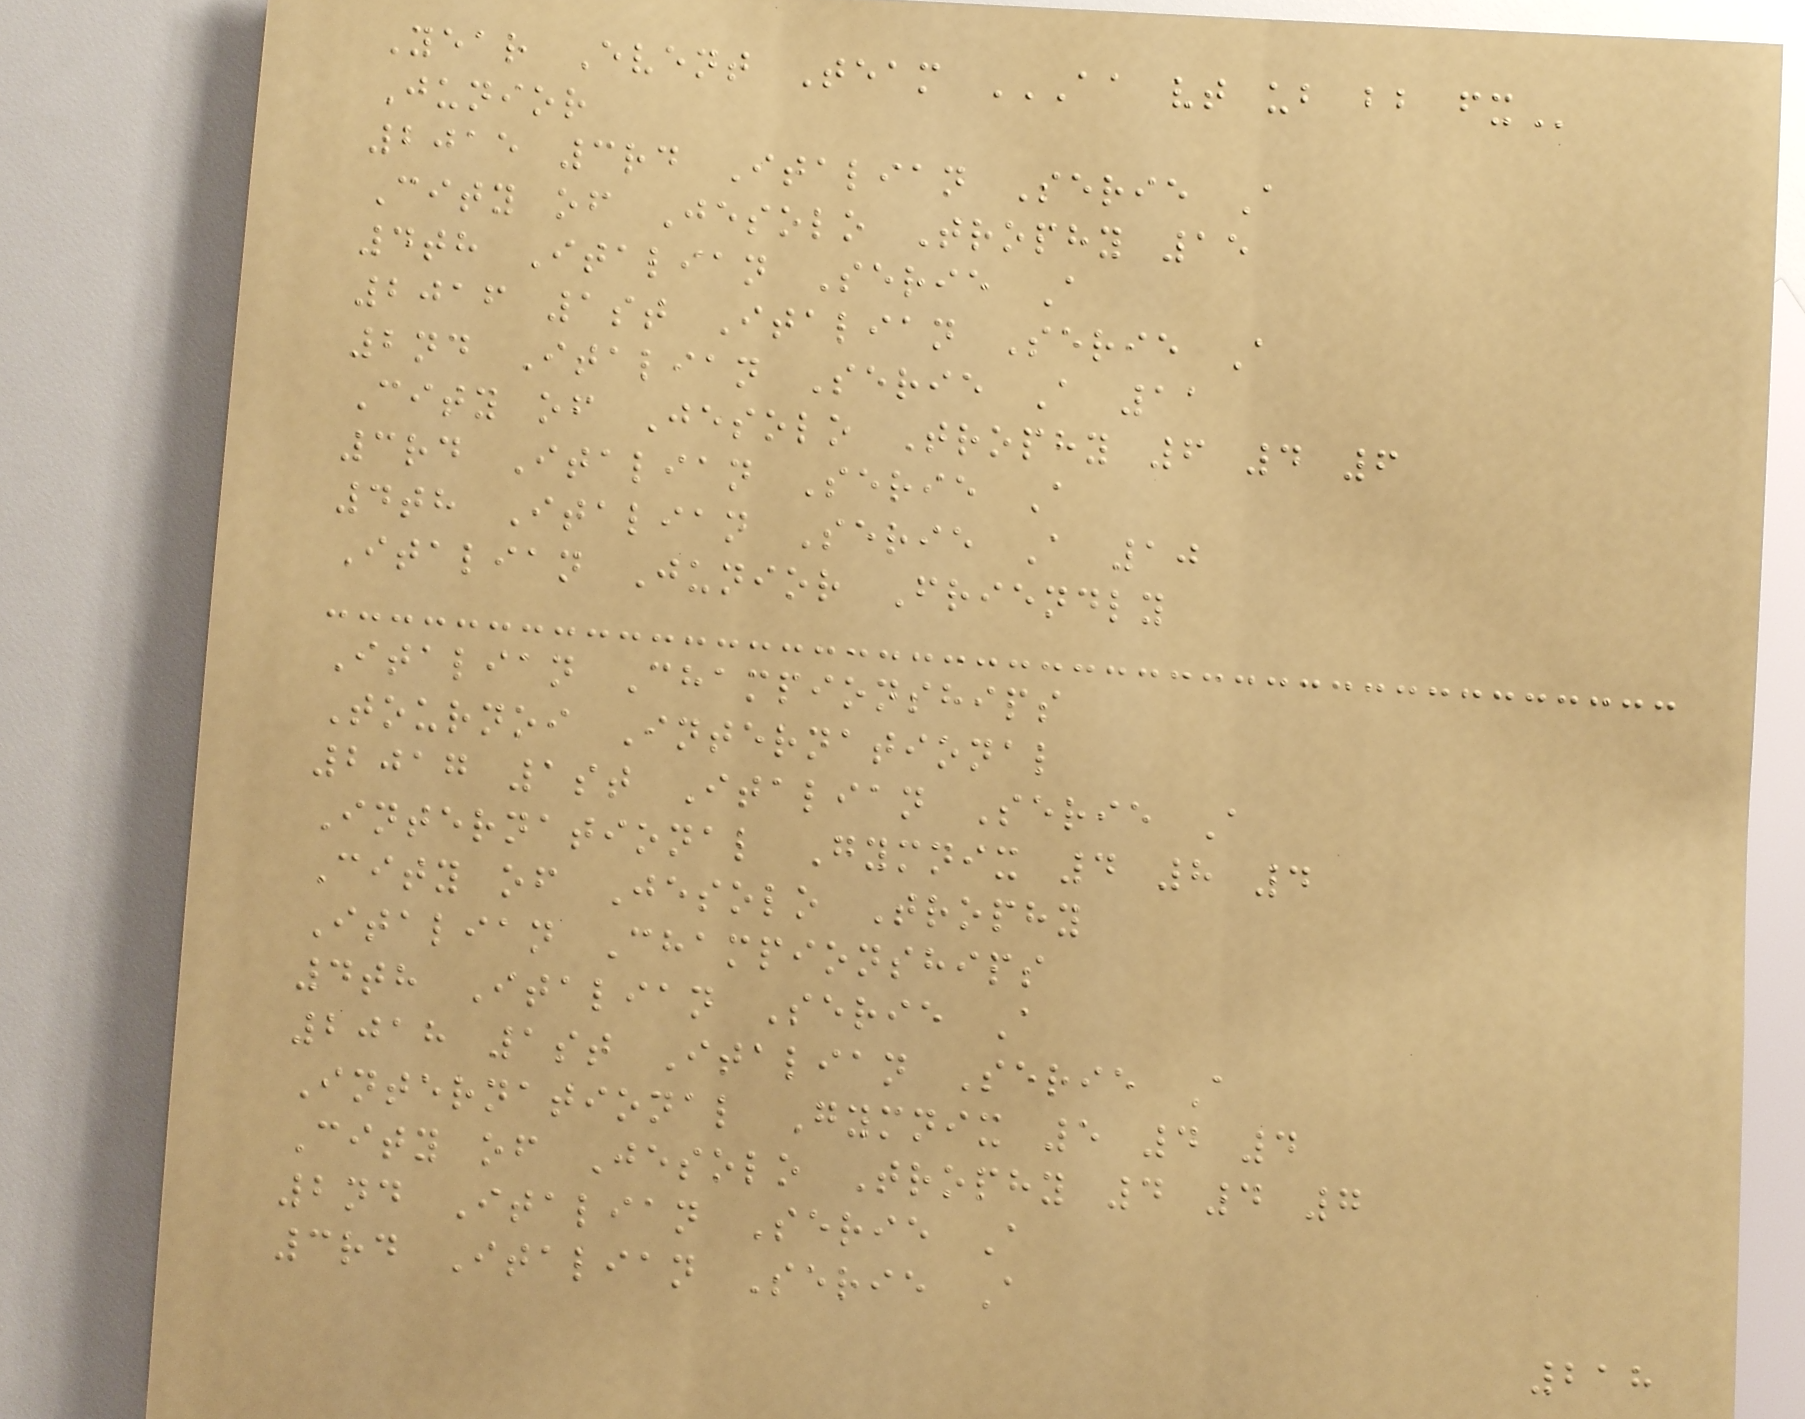Year Event Team AA VT UB BB FX
Junior
2015 3rd Italian Serie A
City of Jesolo Trophy 15
4th Italian Serie A
2016 1st Italian Serie A
2nd Italian Serie A 11
City of Jesolo Trophy 6 4 6
3rd Italian Serie A
4th Italian Serie A 10
Italian Junior Friendly
Italian Championships
Tournoi International
2017 1st Italian Serie A
International Gymnix 4 8 4
City of Jesolo Trophy
Italian Championships
4th Italian Serie A
2018 1st Italian Serie A
International Gymnix 5 4 4
City of Jesolo Trophy 4 4 7
2nd Italian Serie A
3rd Italian Serie A
218
